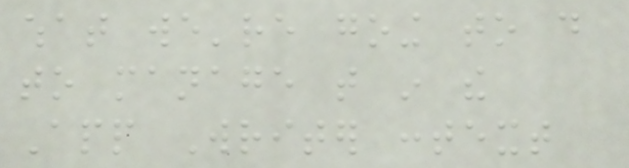what we're going to do
to manage that in the
App Writer context
